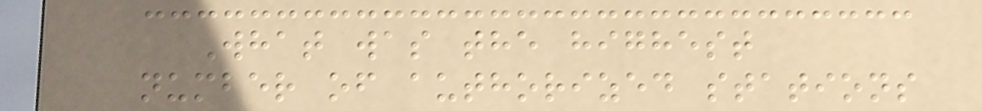What was the highest
number of authorized stations
